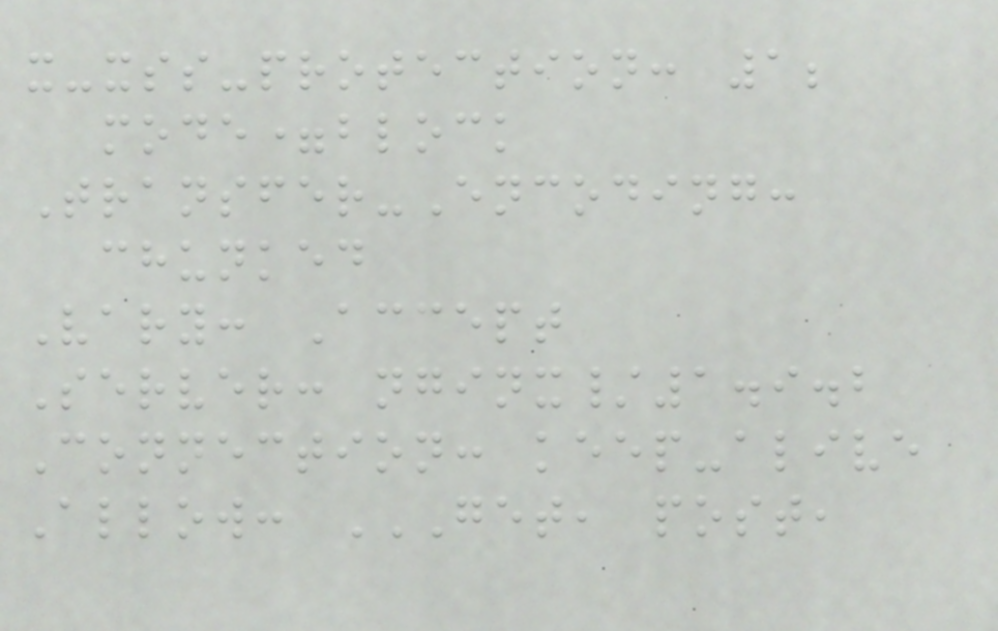x-xss-protection: 1;
mode=block
Transfer-Encoding:
chunked
Vary: Accept
Server: nginx/1.9.2
Connection: keep-alive
Allow: GET, POST,
